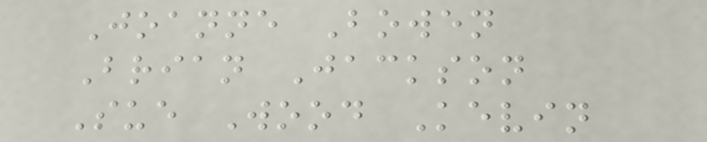Joanne Bowen
Brian Jackson
Sue Wood Kevin
